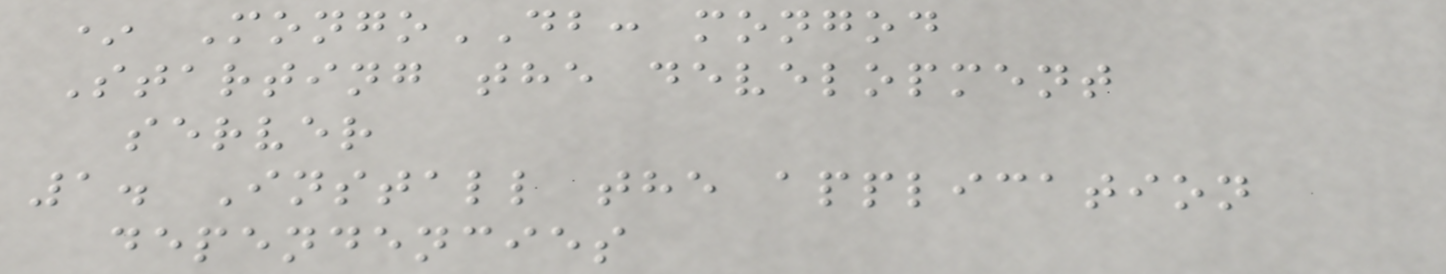* MongoDB: mongod
Starting the development
server
1. Install the application
dependencies
